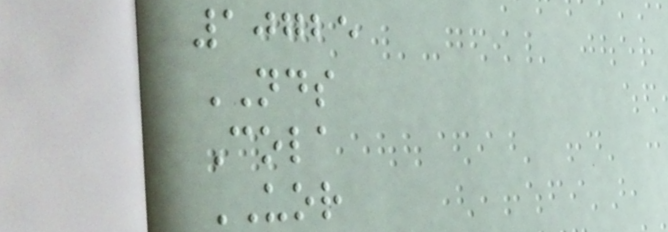10725
NDS
Cola
UOR
